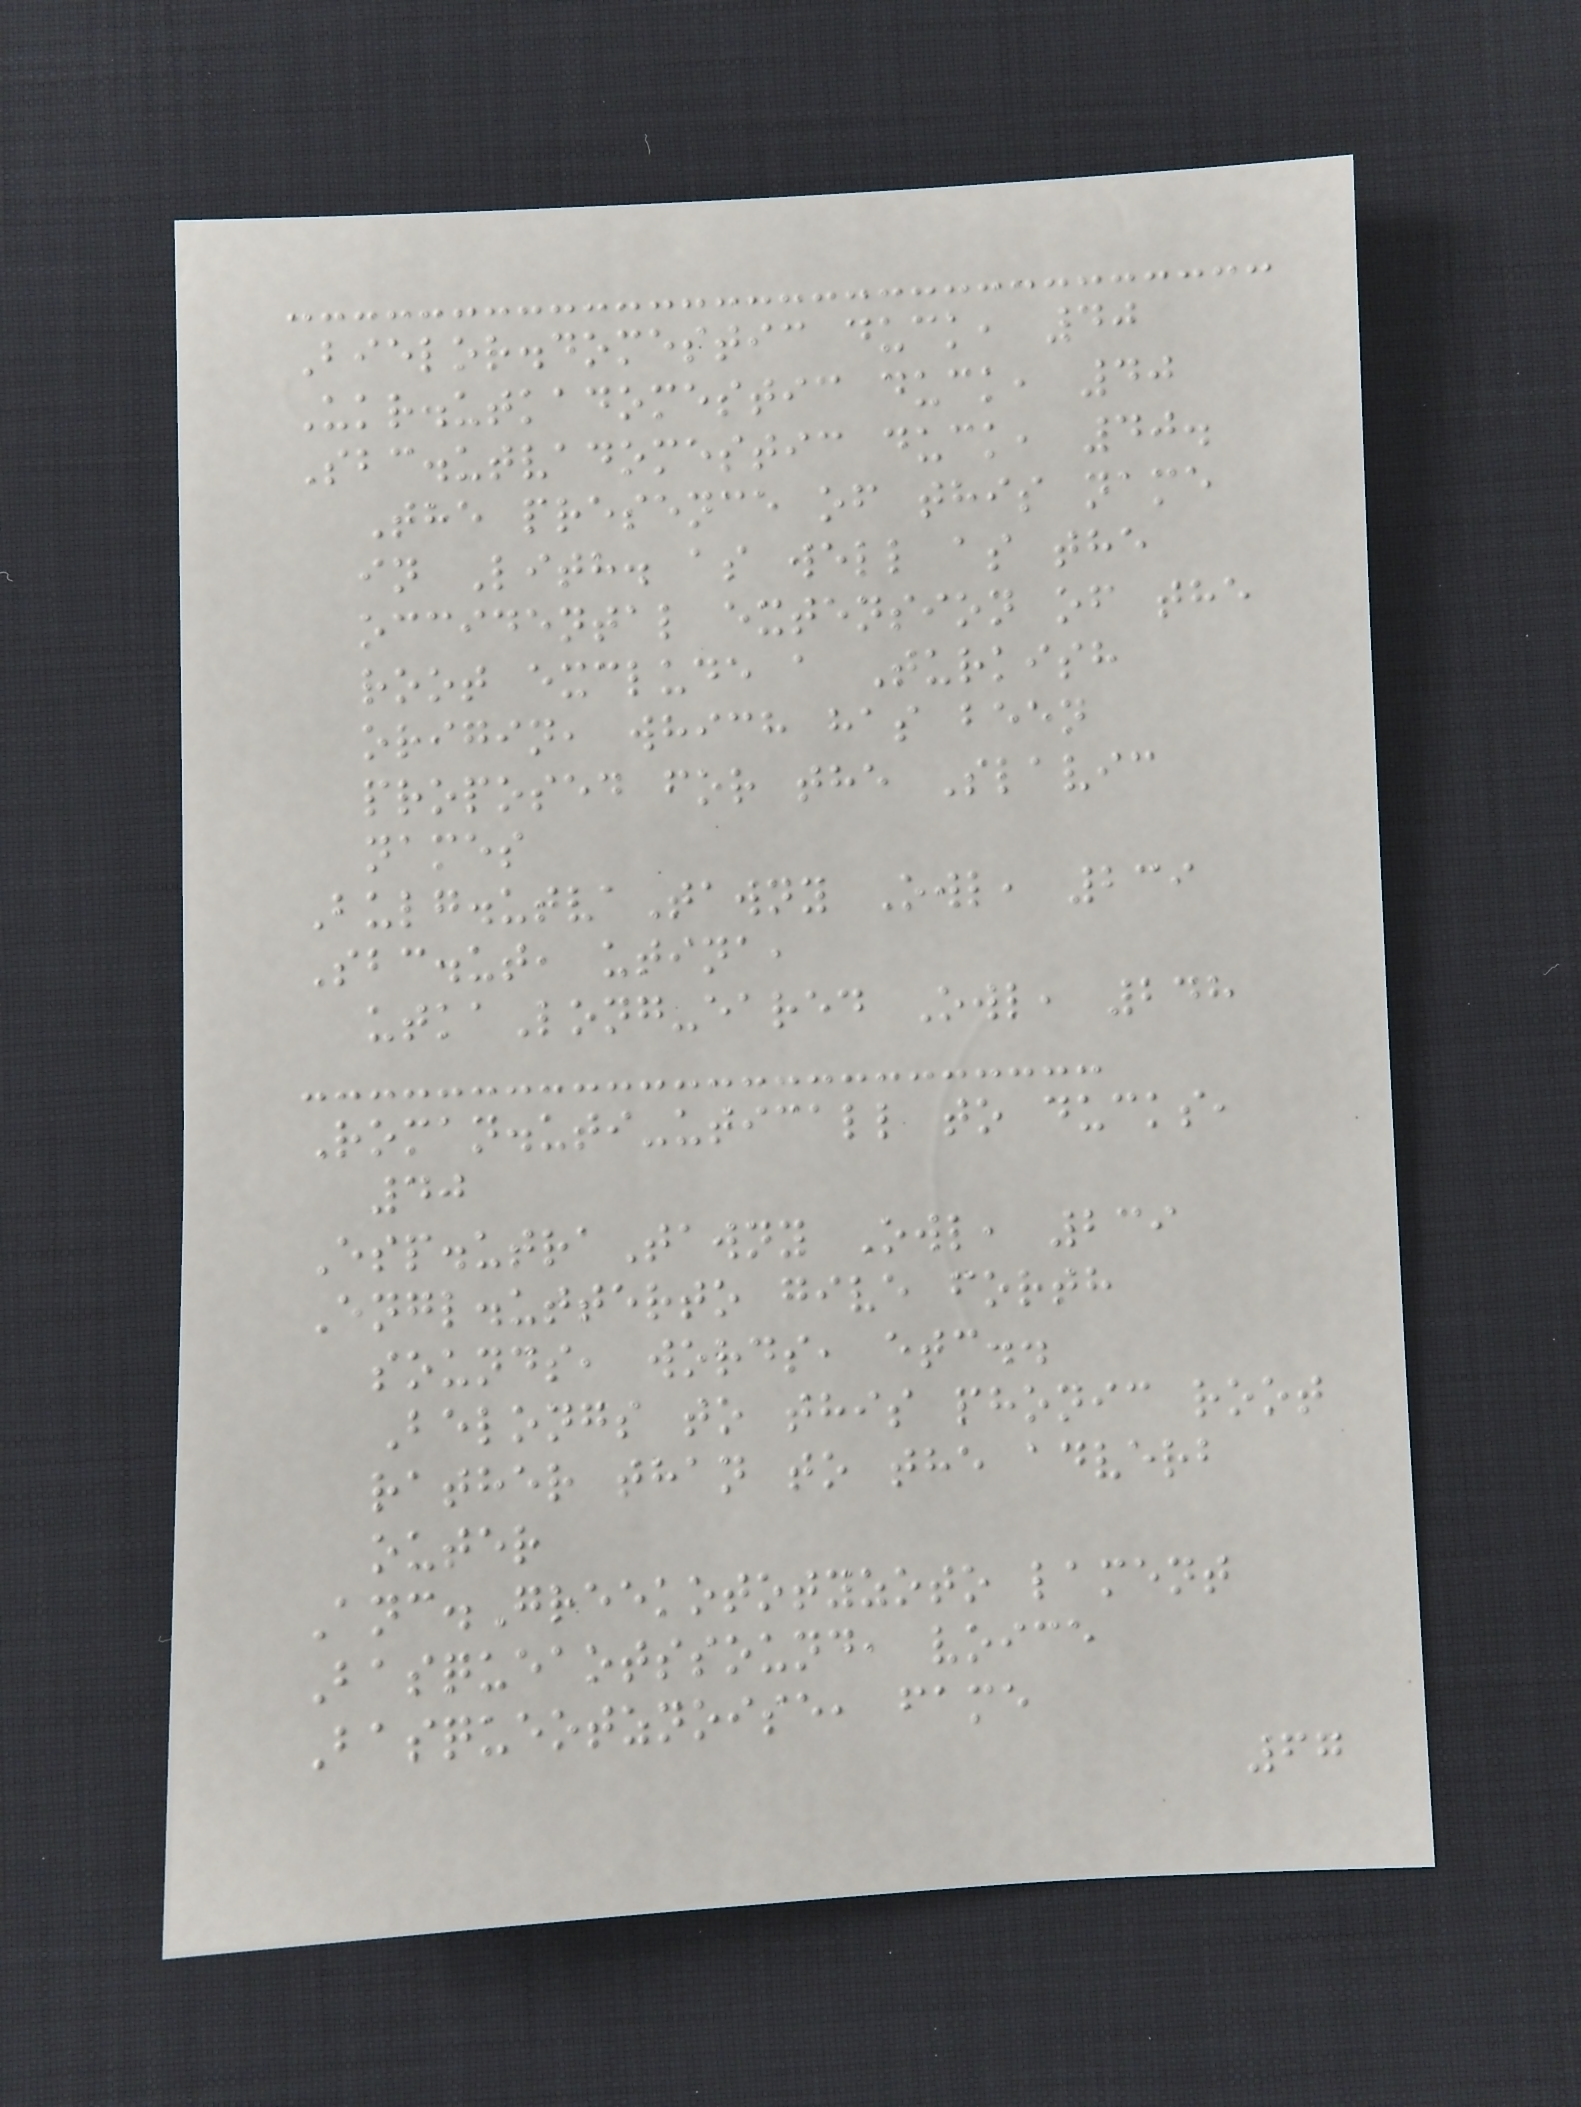Bielor.domestic duck, 40
Ukr.utkadomestic duck, 40
Sbc.utvadomestic duck, 40.
The presence of this name
in Lith. as well as the
occidental extension of the
root exclude a Turkish
origin, which has been
proposed for the Slavic
names
Bulg.utvaTawny Owl, 239
Sbc.ut, utina,
utkaLong-eared Owl, 248
Roman.uti-uticall to ducks,
40
Esp.utraTawny Owl, 239
Engl.utterto give forth
sounds, words, etc..
Belongs to this phonic root
rather than to the adverb
outer
Anc.Greekototyzoto lament
Basqueaotssound, voice
Basqueotznoise, fame
67
